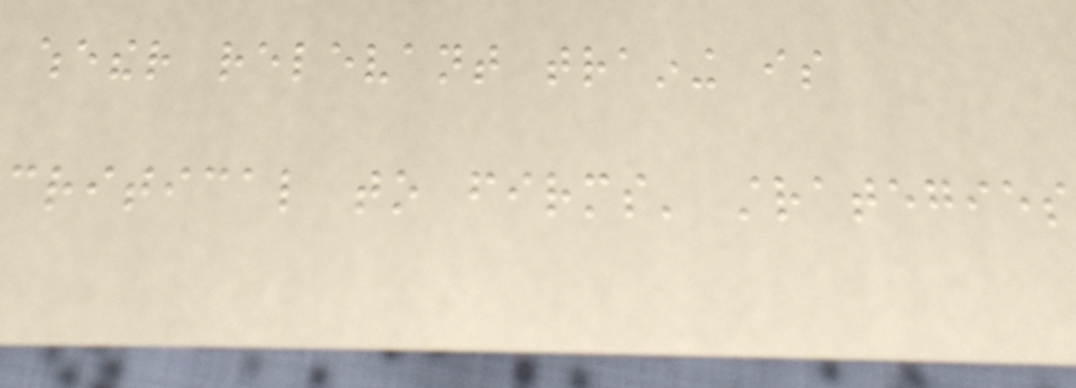whether relevant training is
critical to firms' strategies
